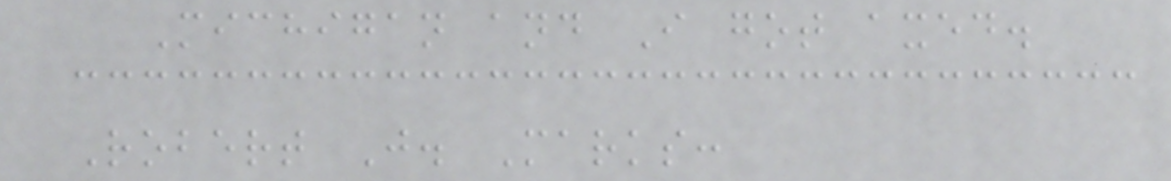Michigan and I got axed.
Robert J. Marks:
